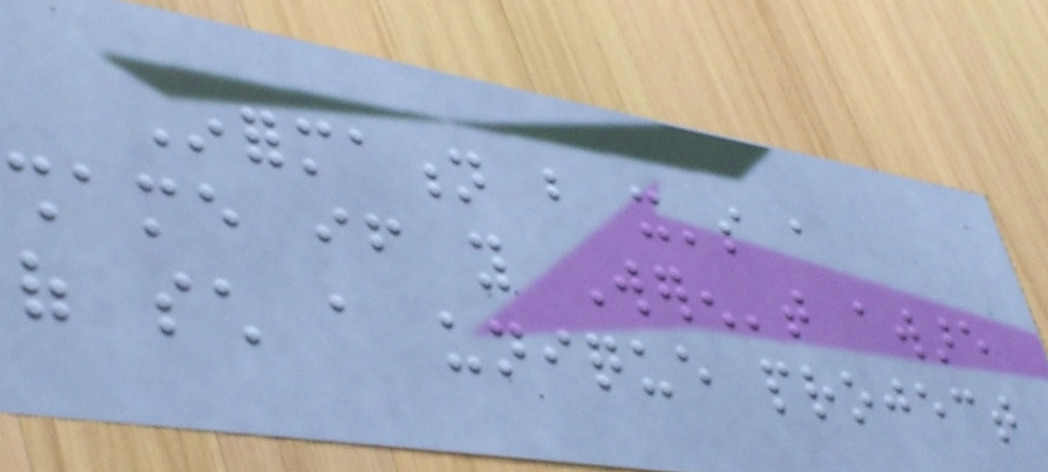Information but it's a
shame if you Weren't aware
of such a unique project
